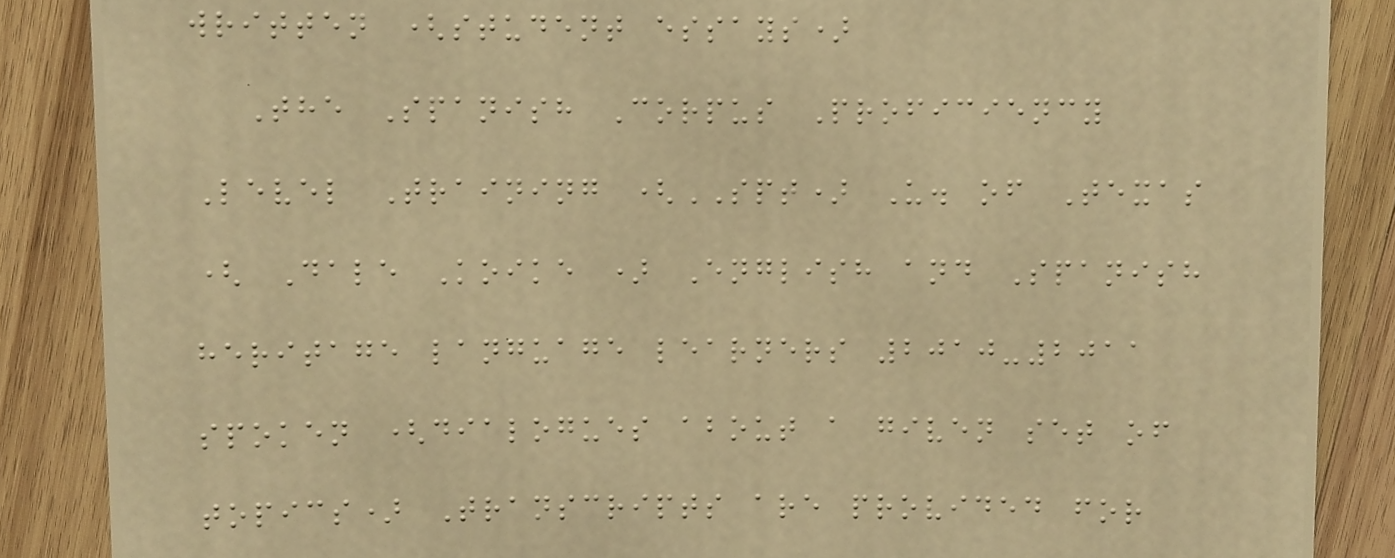written (student essays)
The Spanish Corpus Proficiency
Level Training (SPT) U. of Texas
( Dale Koike ) English and Spanish
heritage language learners 2010-2011
spoken (dialogues about a given set of
topics) Transcripts are provided for
